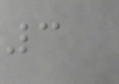3
